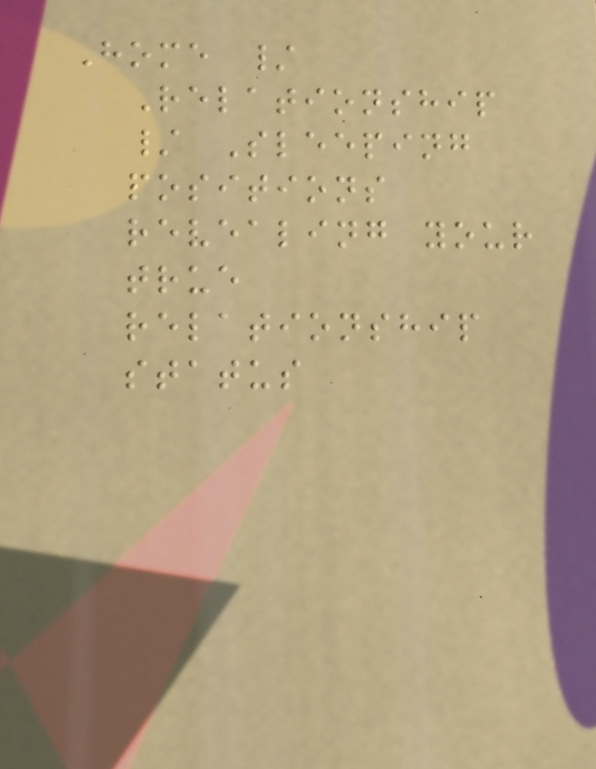Home /
Relationship
/ Sleeping
positions
revealing your
true
relationship
status
